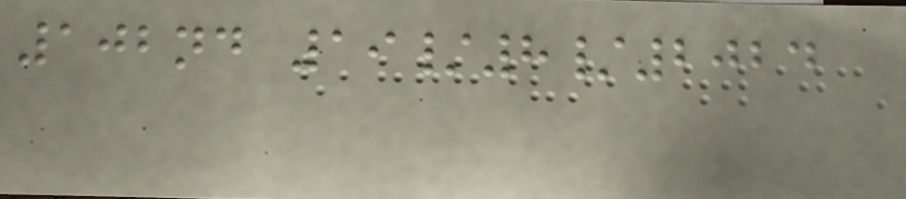102nd 19/8/2024
